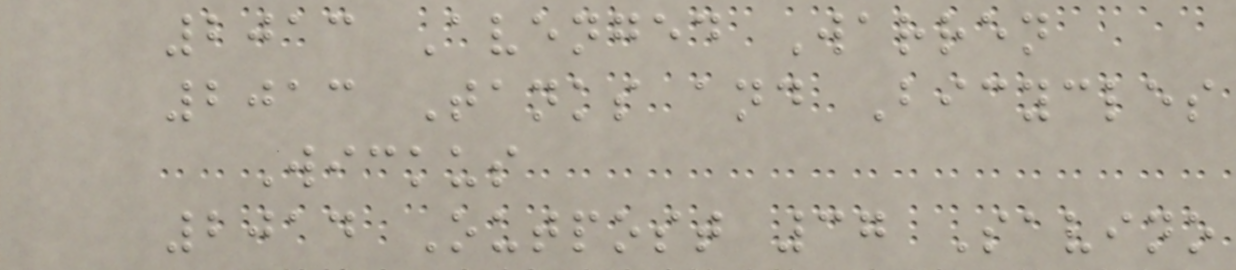2013 Avenged Warren
2013 Tanks and Bicycles
Wickus
2014 Outpost 37 Savino
